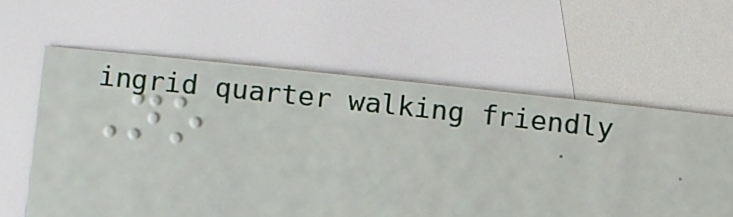No
